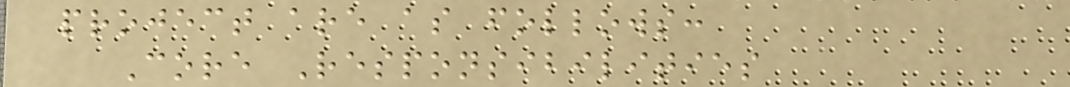project are as follows:
Core Responsibilities
